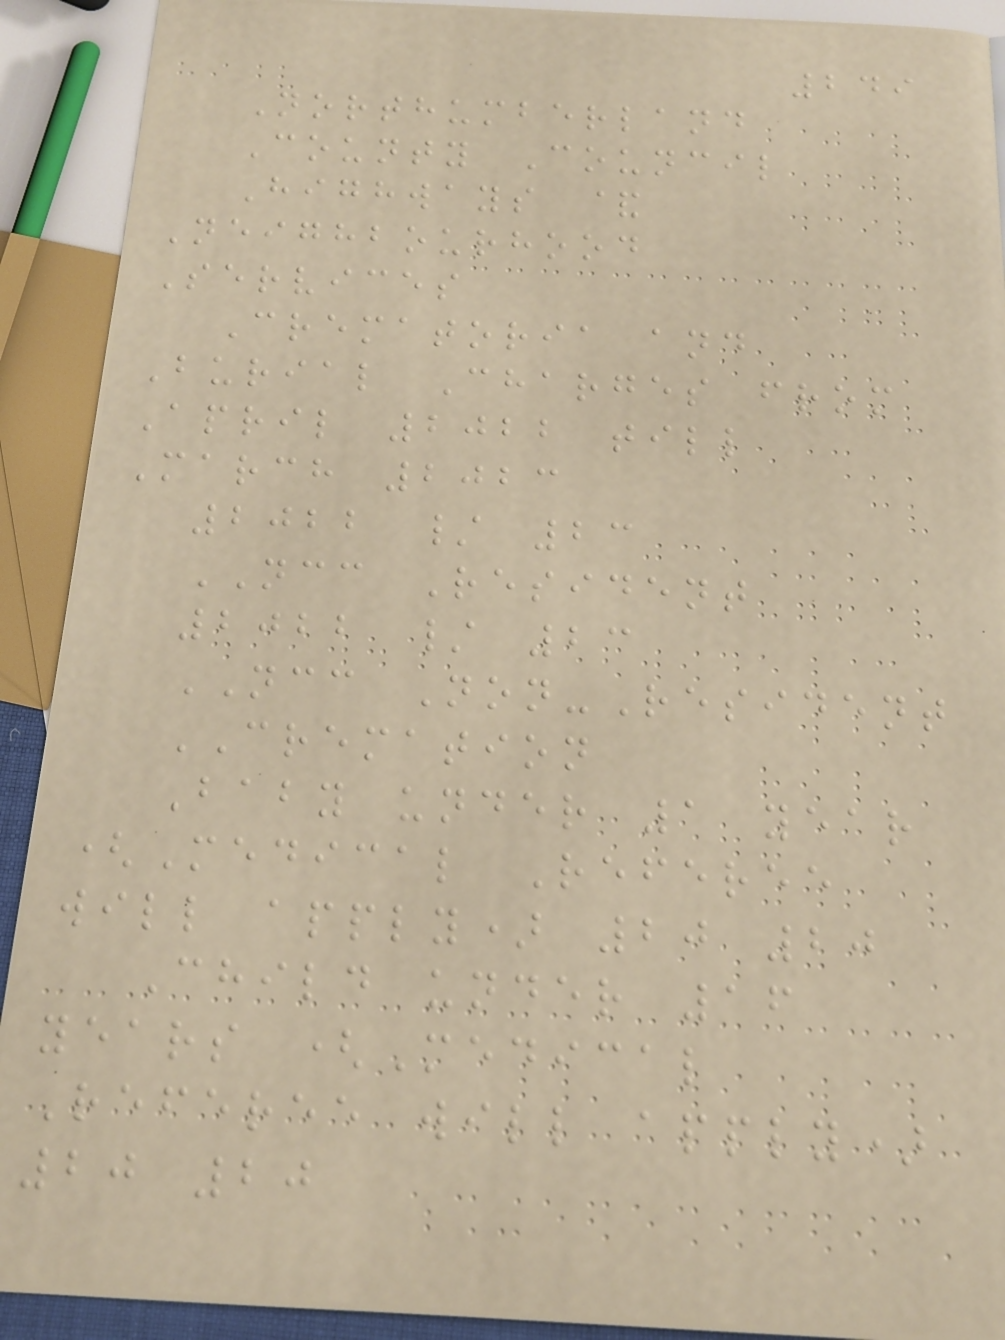249
Northumberland
County Council
Highways &
Neighbourhood
Services
Crematoria and
Burial Charges from
April 2022 till
March 2023
2022 / 23
NCC Resident
2022 / 23
NCC Non-Resident
CREMATION
Baby under 1 year
(Medical Referee
will apply) 20 20
Child under 16
years (Medical
Referee will apply)
20 20
